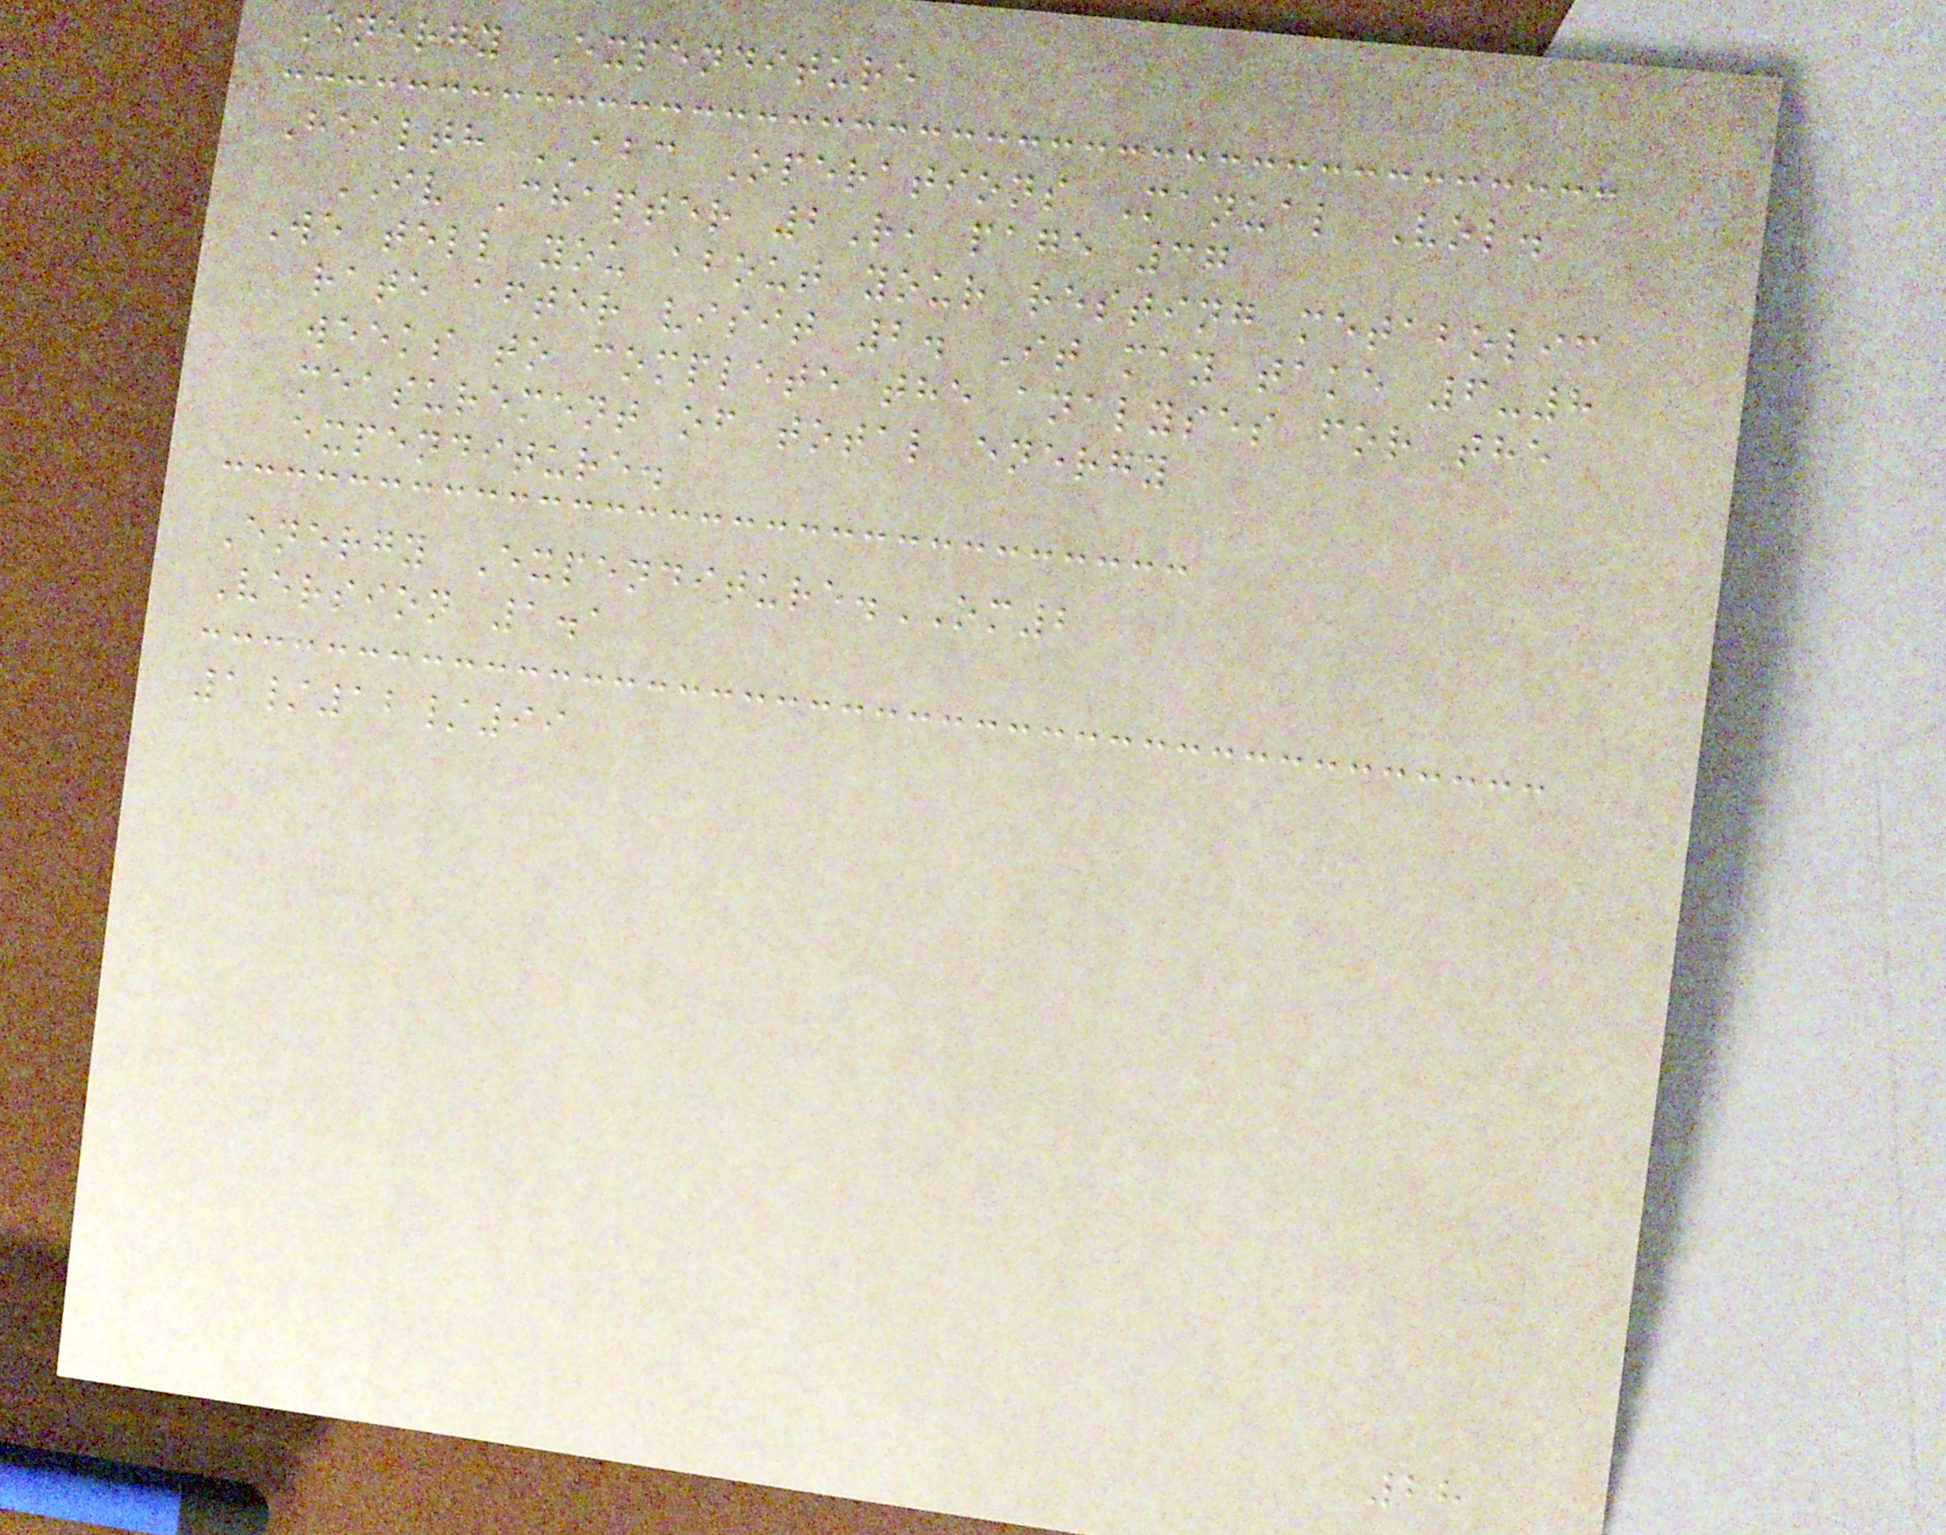Energy Expenditure
Health ABC Operations Manual Vol.
IV Chapter 2R, page 37
We tell you about your resting metabolic
rate after visit 2. It may take 6-8
weeks to complete the analyses for the
measurement of total energy
expenditure.
Energy Expenditure.OM2
Version 1.1
1/12/99
28
